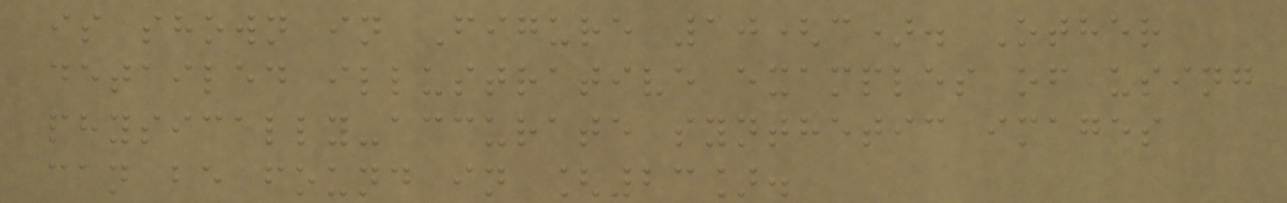is shown in Figure 10(c). Other
detailed illustrative examples of using
physically-accurate synthetic images
can be found in [23].
